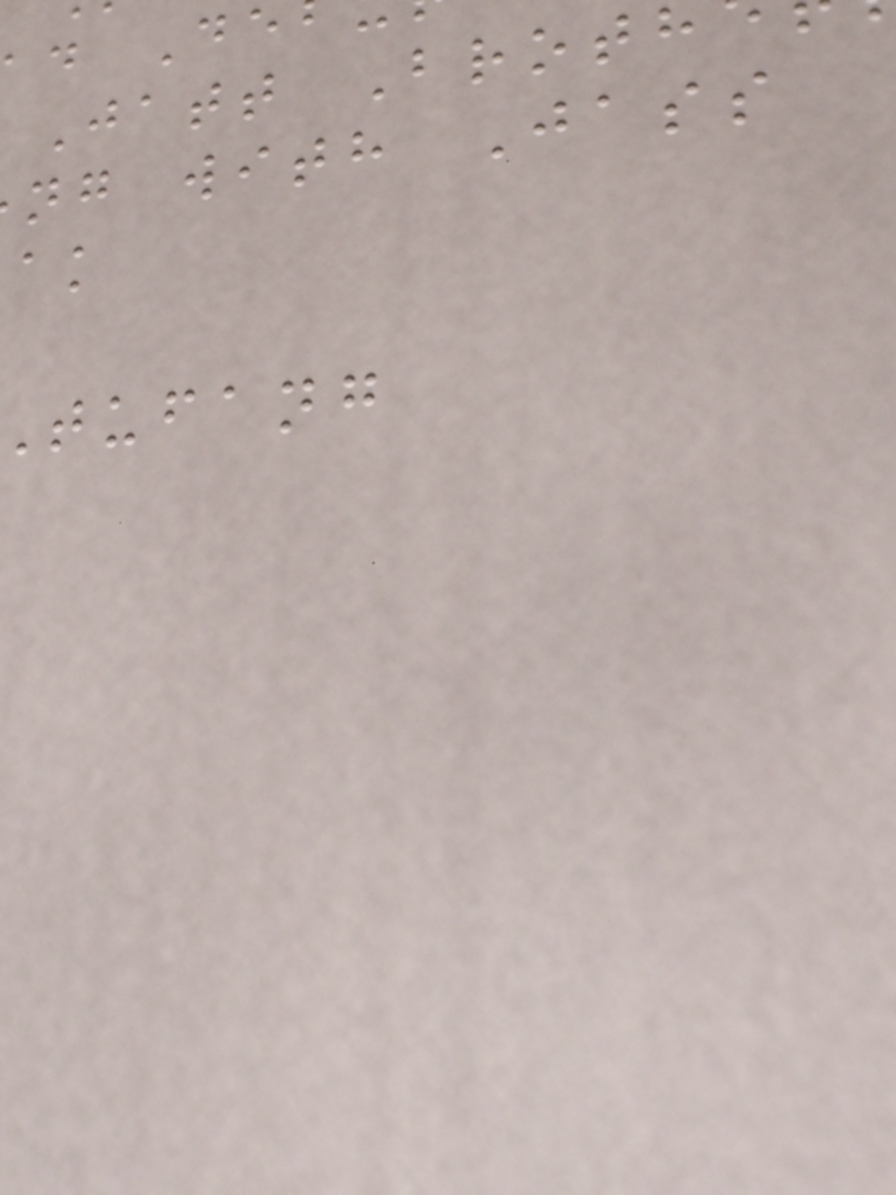d De
Jatt Broth
ng with Jass
tufang
